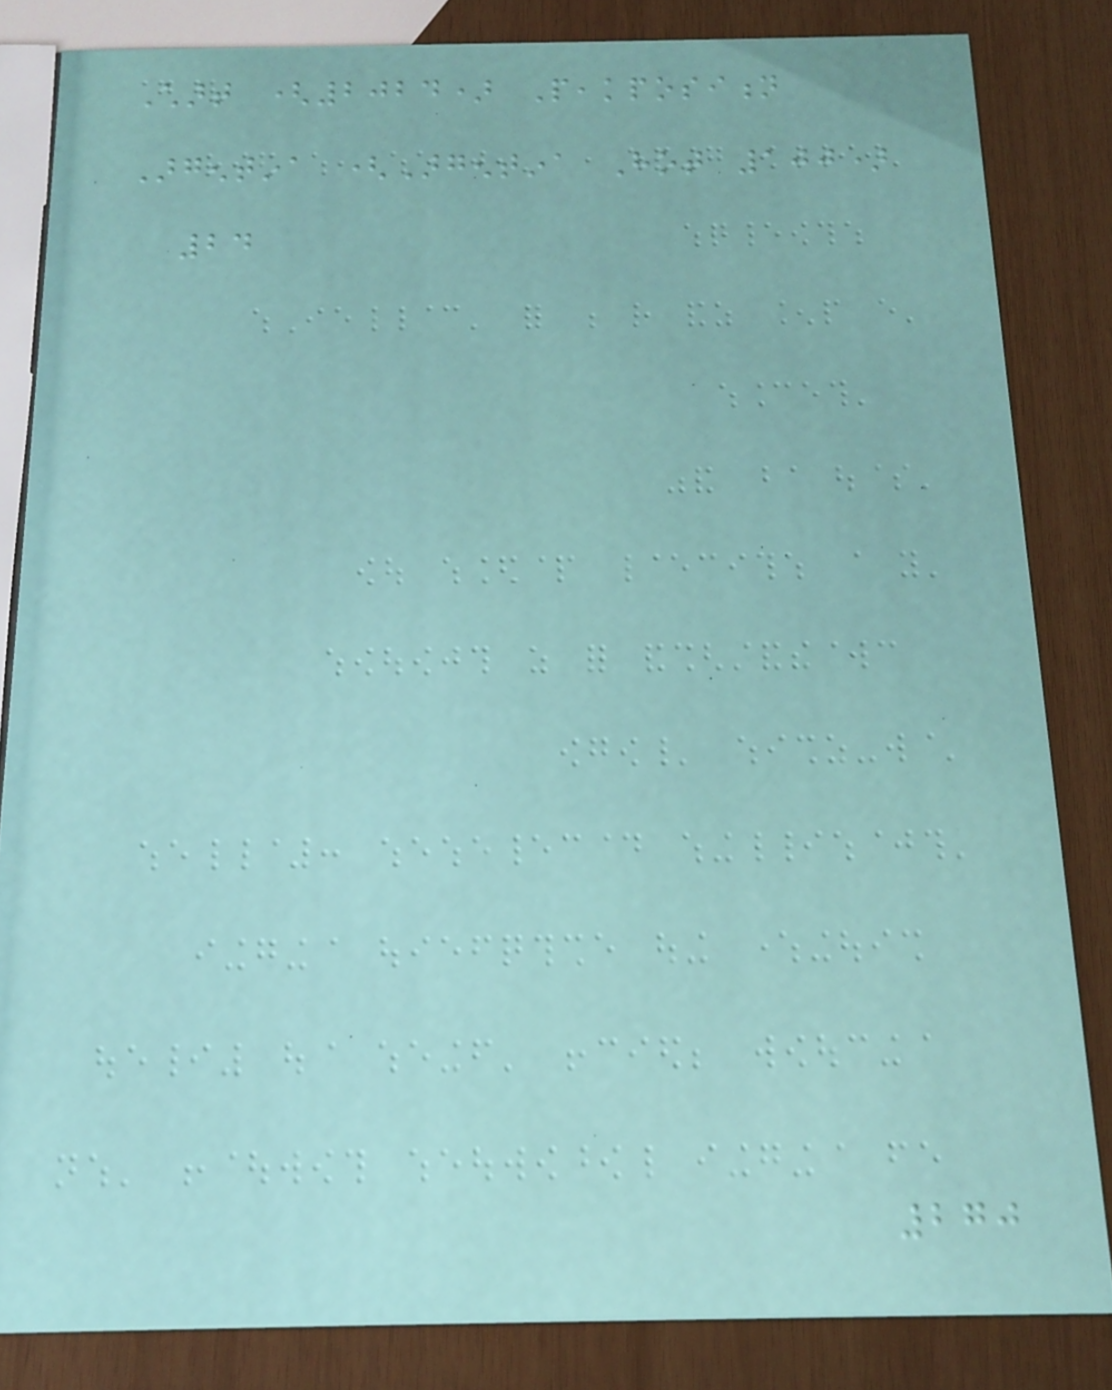Chart (2024) Peakposition
Argentina (Argentina Hot 100)
24
270
